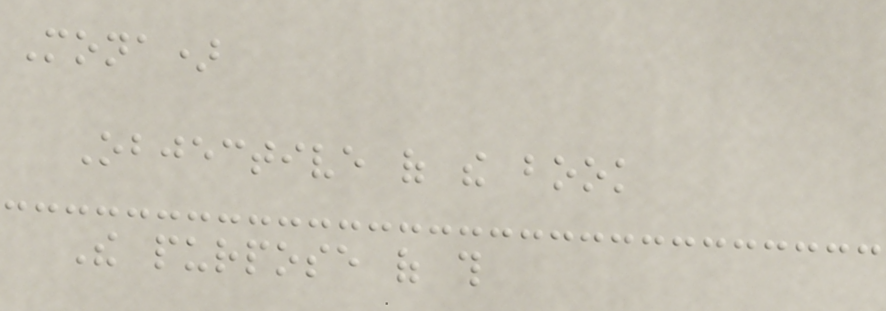Mona)
Objective of the book
The purpose of this
